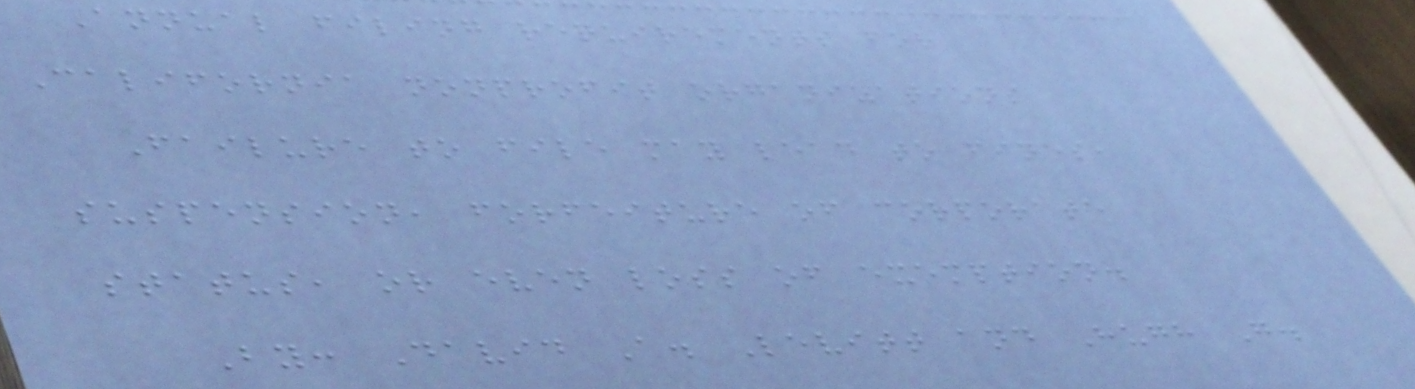Annual filing requirements for
California nonprofit organizations
Failure to file may lead to fines,
suspension, forfeiture of corporate
status, or even loss of exemption.
By: David A. Levitt and Hugh G.
